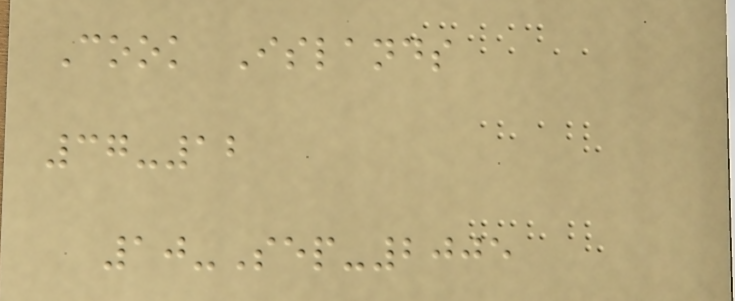Cook Islands
37-12
10-Sep-2005
